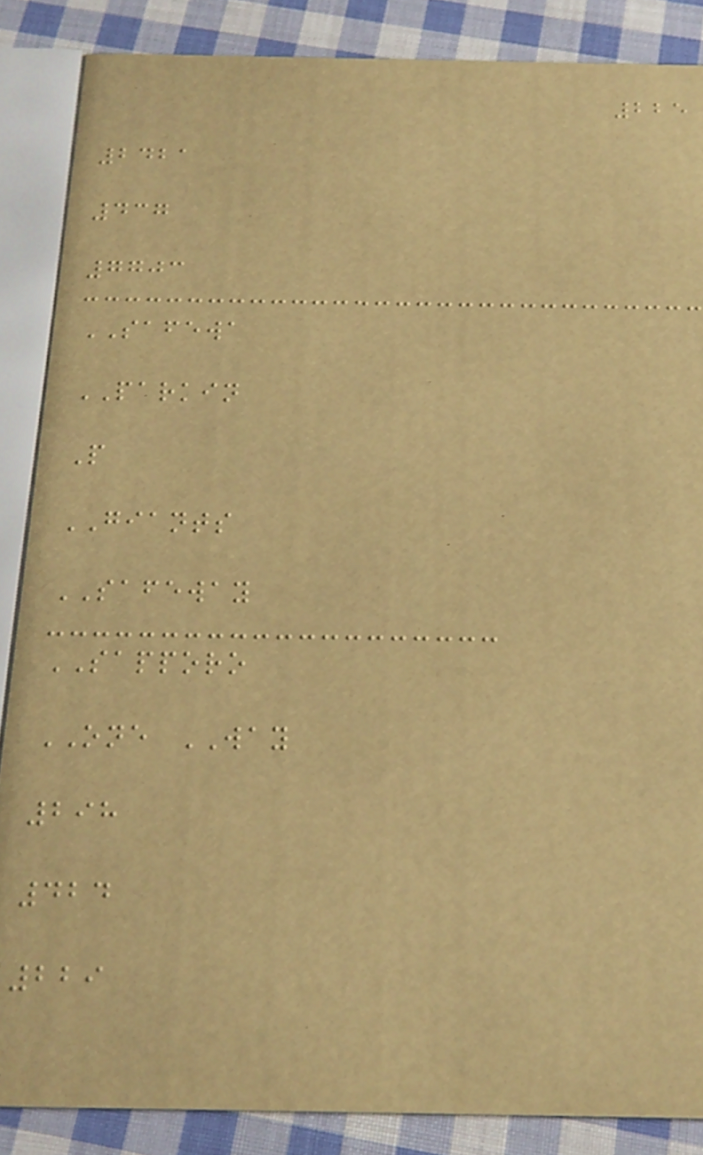225
2421
437
7703
SAFEWA
PARKIN
P
GIANTS
SAFEWAY
SAPPORO
ONE WAY
298
424
229
